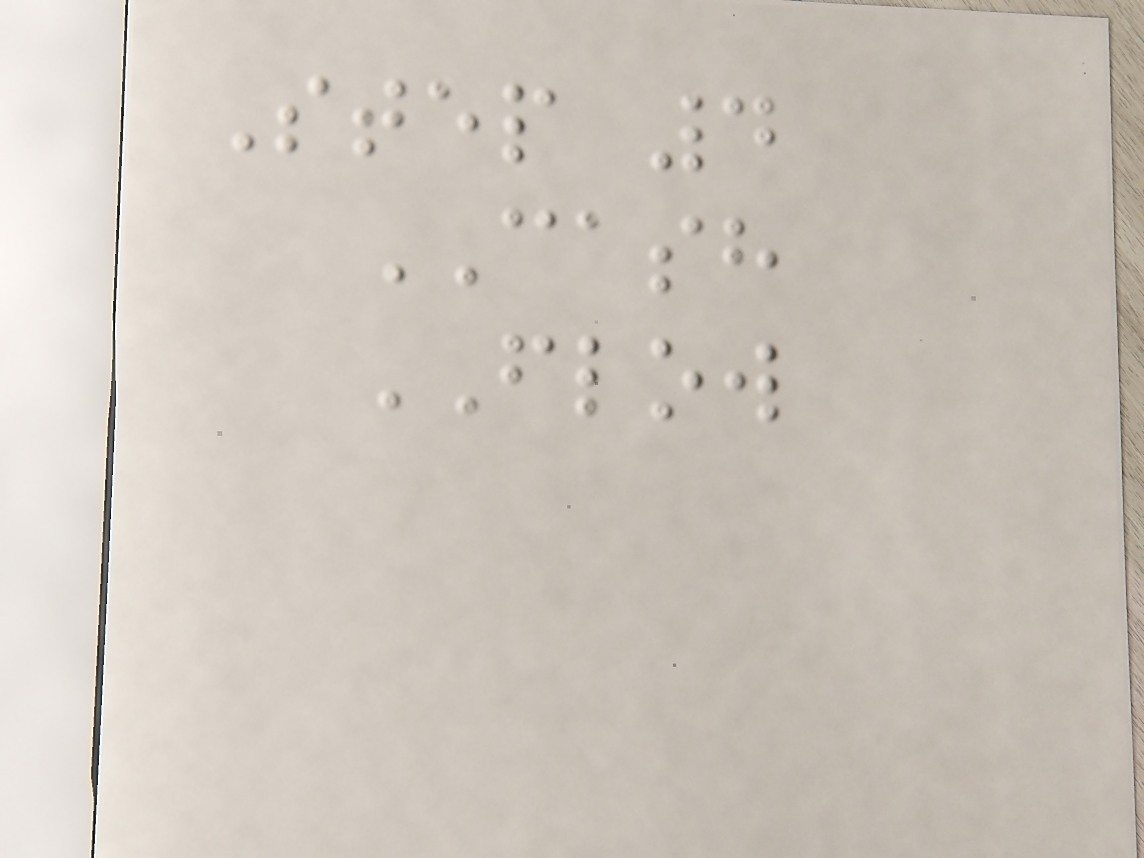Step 4
CASH
FLOW
